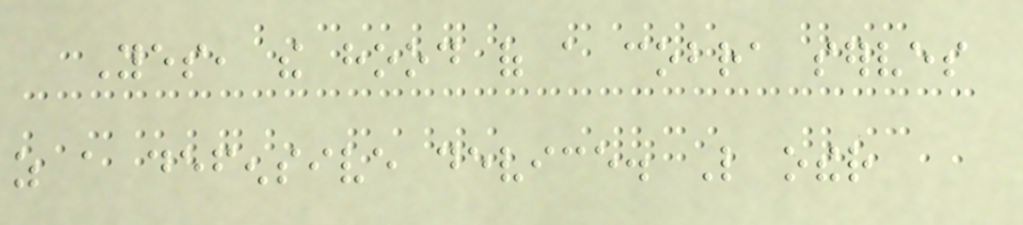Yes, the hood of a cobra serves
as a defensive device. Like other
